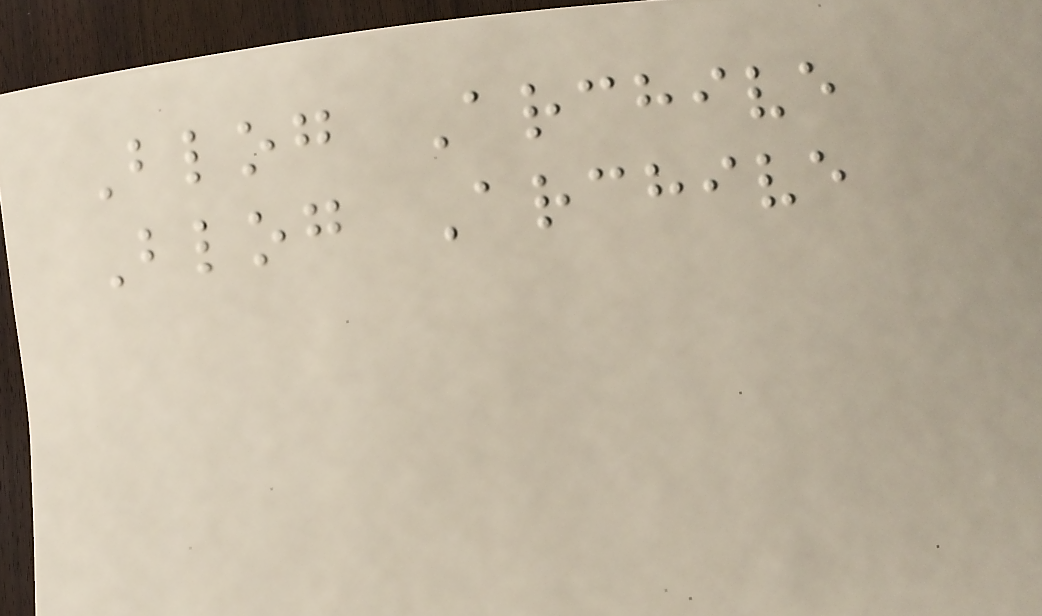Blog Archive
Blog Archive
